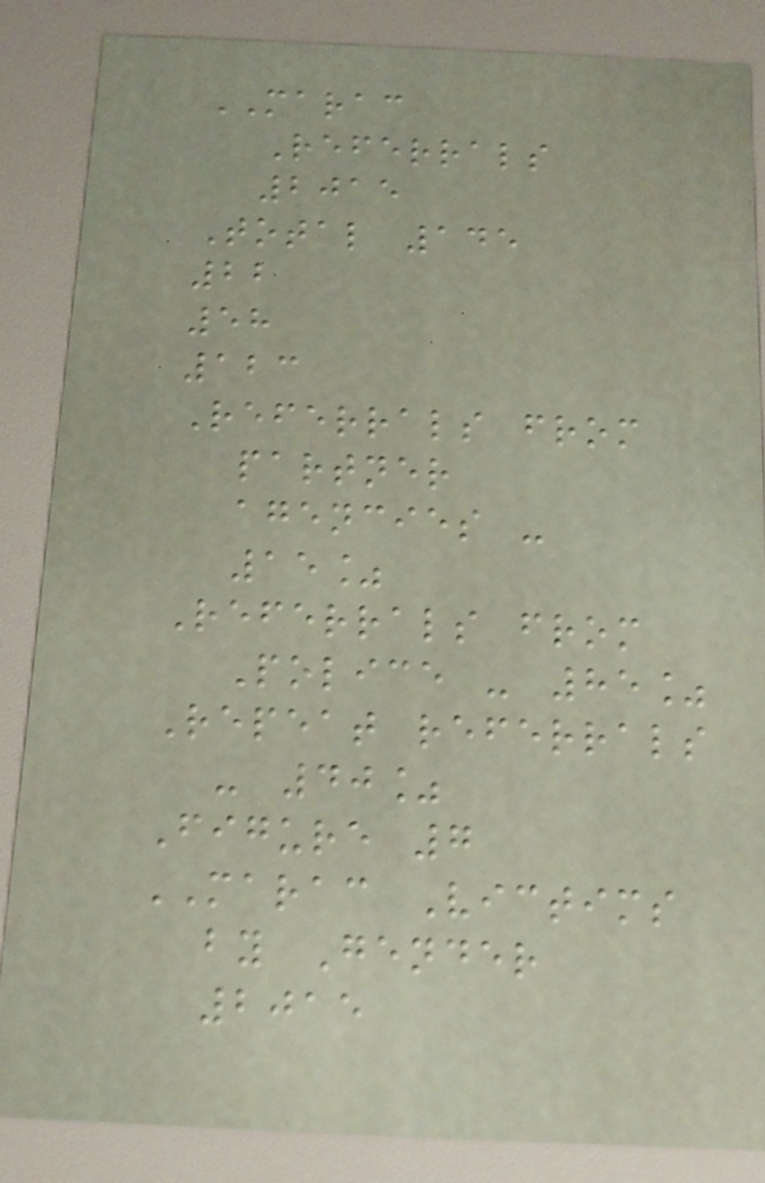MARAC
Referrals
2015
Total 145
22
58
123
Referrals from
partner
agencies -
15%
Referrals from
Police - 85%
Repeat referrals
- 40%
Figure 7
MARAC Victims
by Gender
2015
